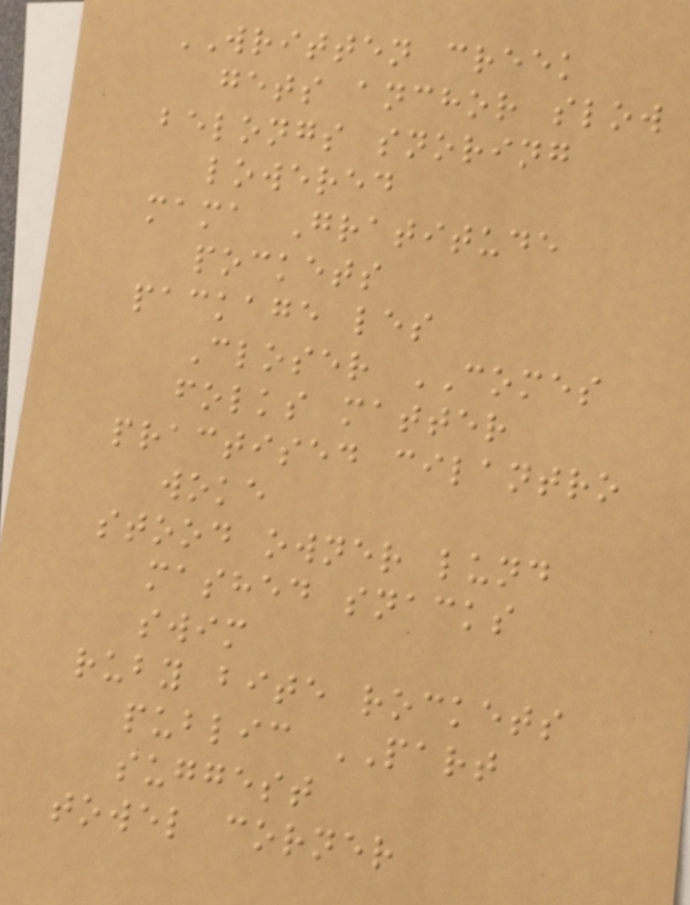WRITTEN creek
gets anchor slow
belongs snoring
lowered
mama Gratitude
pockets
package les
Closer COMES
folks matter
practised cilantro
woke
stood owner lund
mashed snacks
swim
ruby bite rockets
public PART
suggest
towel corner
